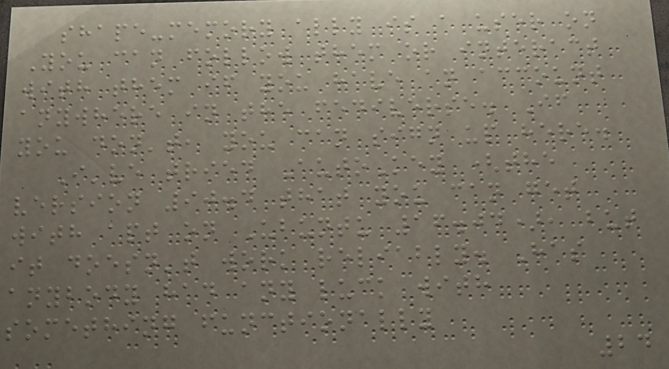shape-memory ally is a user on
You can follow them or interact
with them if you have an account
anywhere in the fediverse. If
you don't, you can sign up here.
I've tried AutoKey (the
version 90.4 that you can get
with apt on Ubuntu 16.04), but
it doesn't work reliably. Has
anybody had any luck with
something functionally
24
